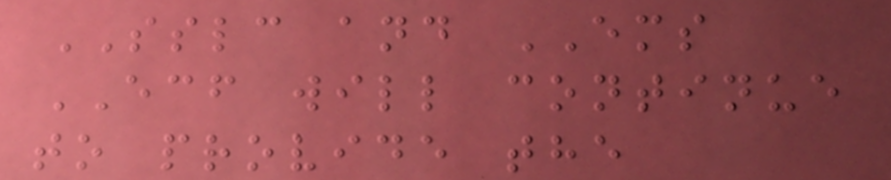SSLC and EMS
ECF will continue
to provide the
